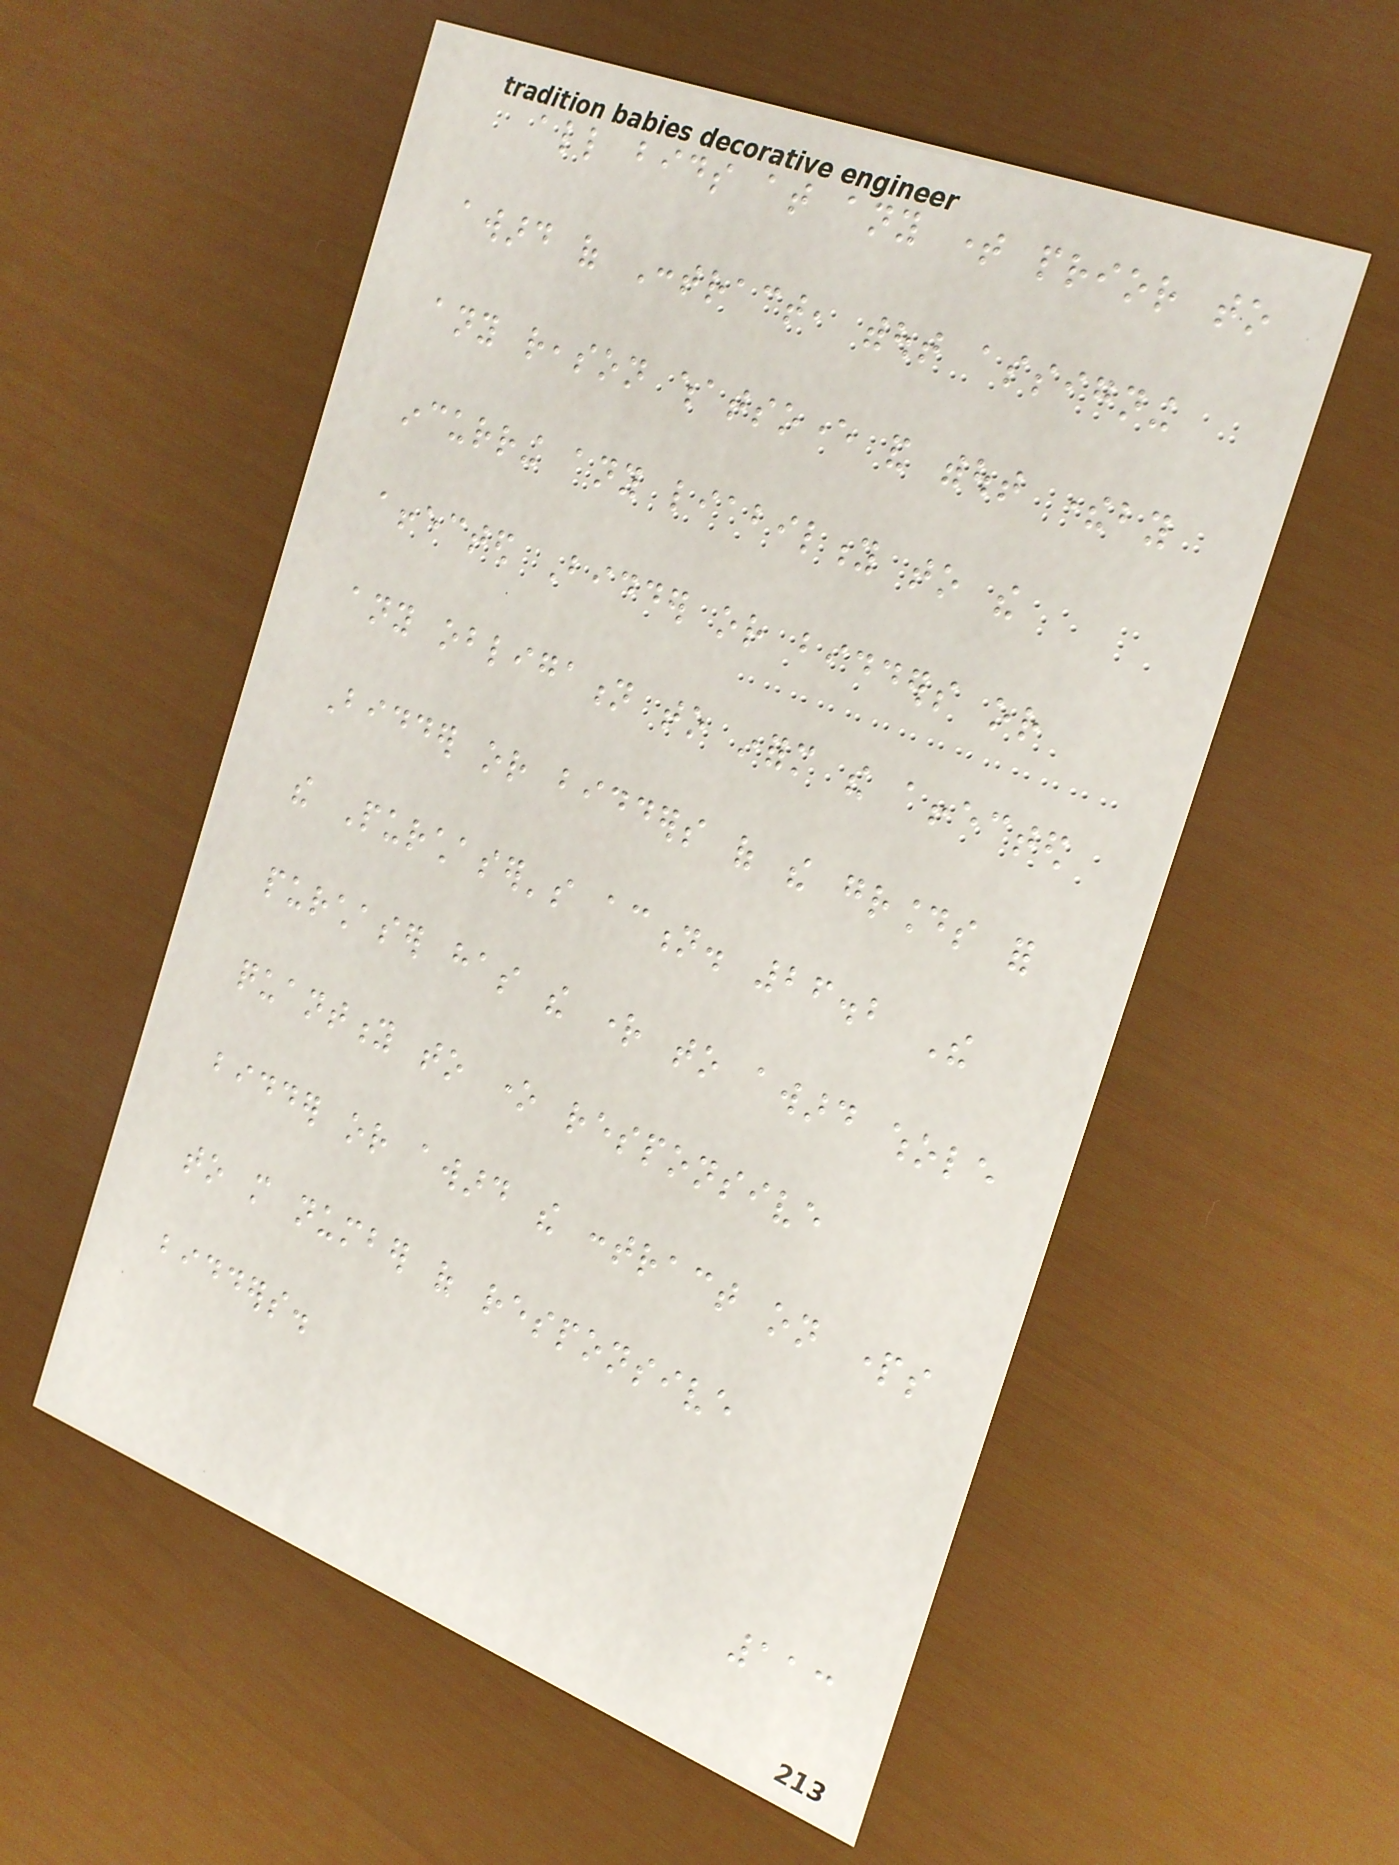all bids at any time prior to
award of Contract, without assigning
any reason whatsoever and without thereby
incurring any liability to the
affected Bidder or bidders or
any obligation to inform the affected
Bidder or bidders of the grounds for
the Purchaser's action. 26.2 The
purchaser has the right to award whole
quantity to one responsive
bidder or award the contract on parts
to more number of responsive
bidders.
113
